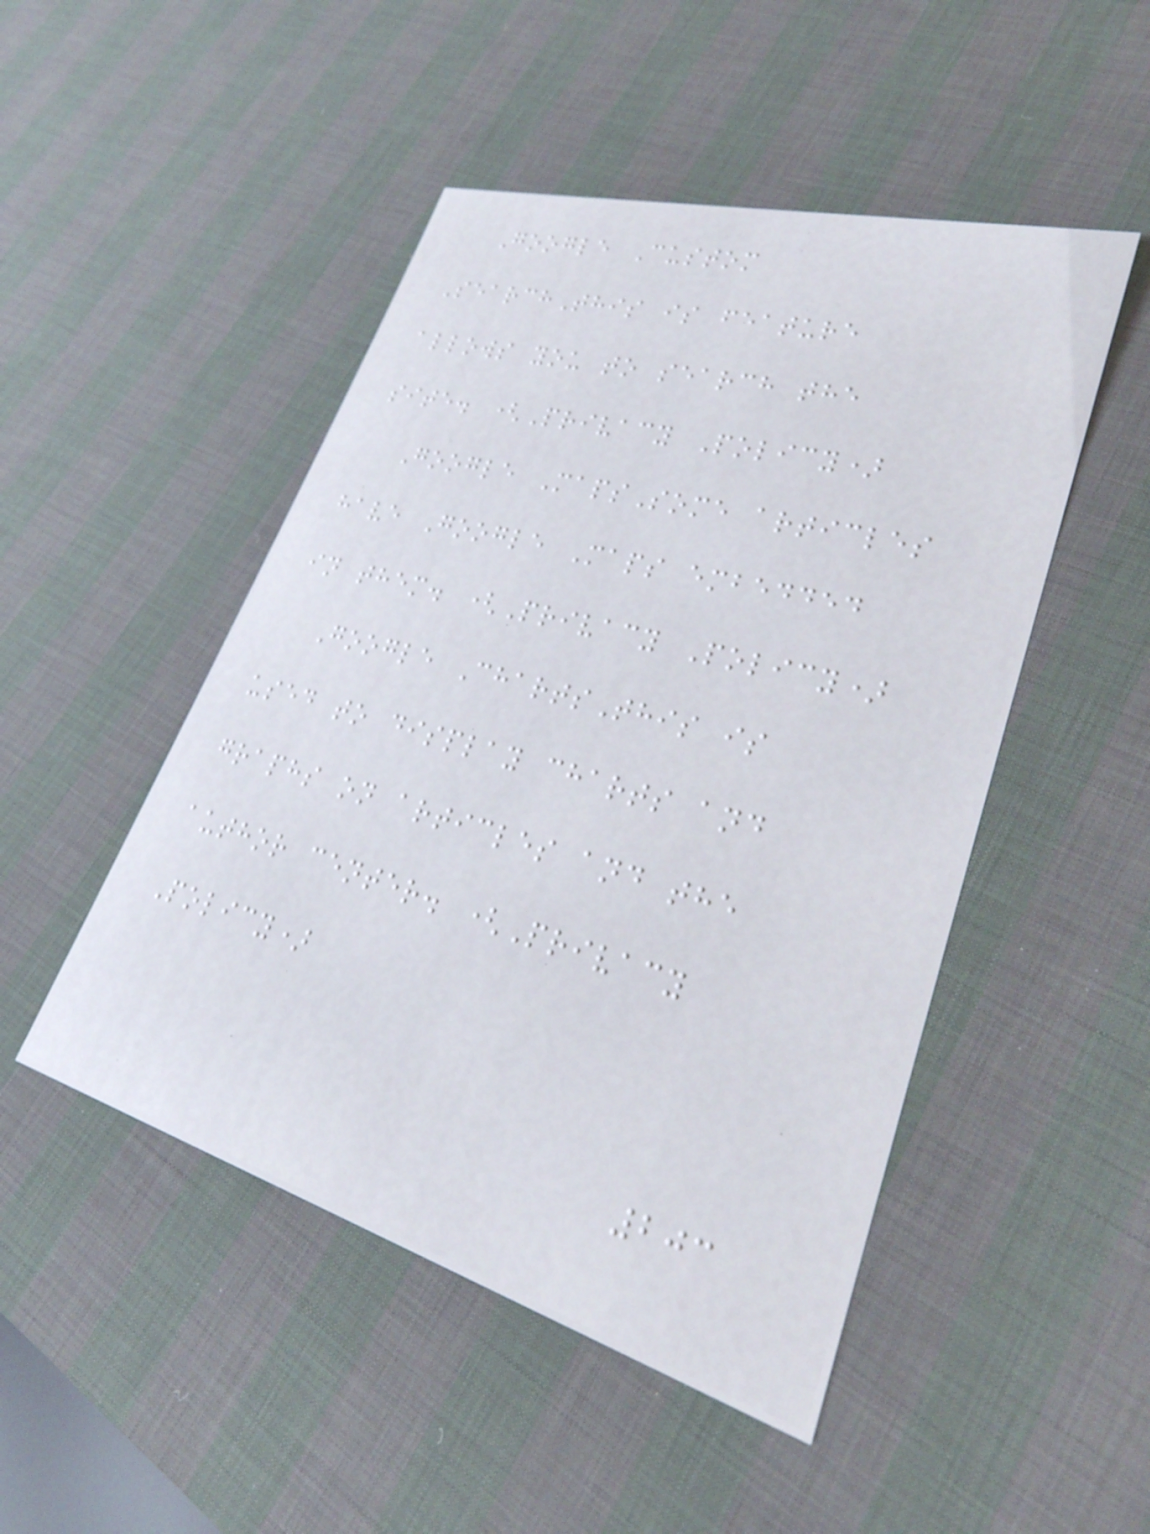Google Custom
SearchThis is feature
allows you to search the
site. (Privacy Policy)
Google MapsSome articles
have Google Maps embedded
in them. (Privacy Policy)
Google ChartsThis is
used to display charts and
graphs on articles and the
author center. (Privacy
Policy)
203
